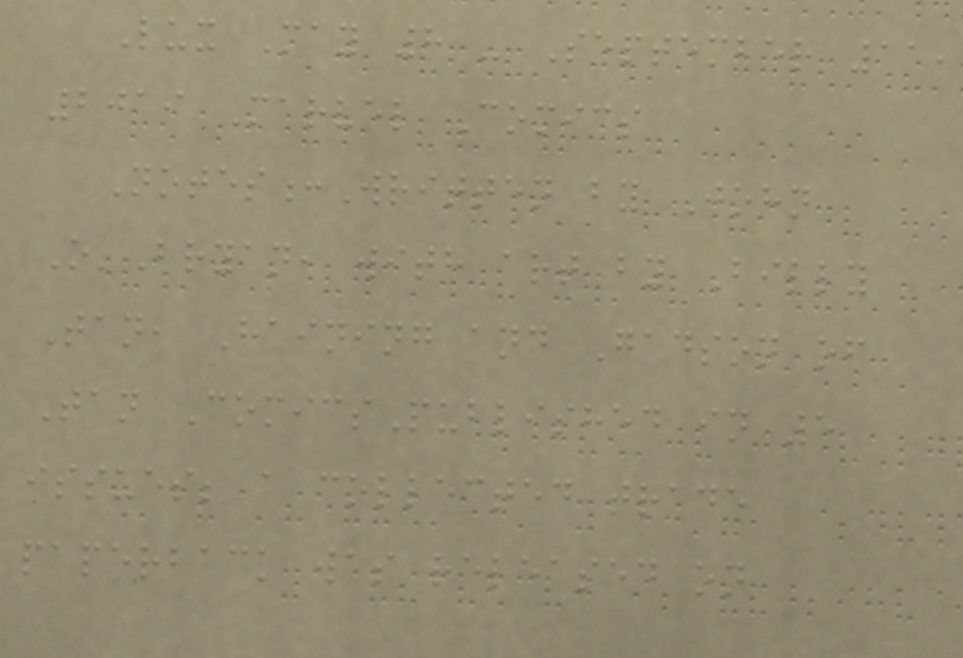Lux May 8 - September 11,
2019 Marvel Comics
Notes:Written by John
O'Bryan, with art by Billy
Tan, Haining and Gadson of
Tan ComicsPublished in 5
issues; a collected trade
paperback was released on
